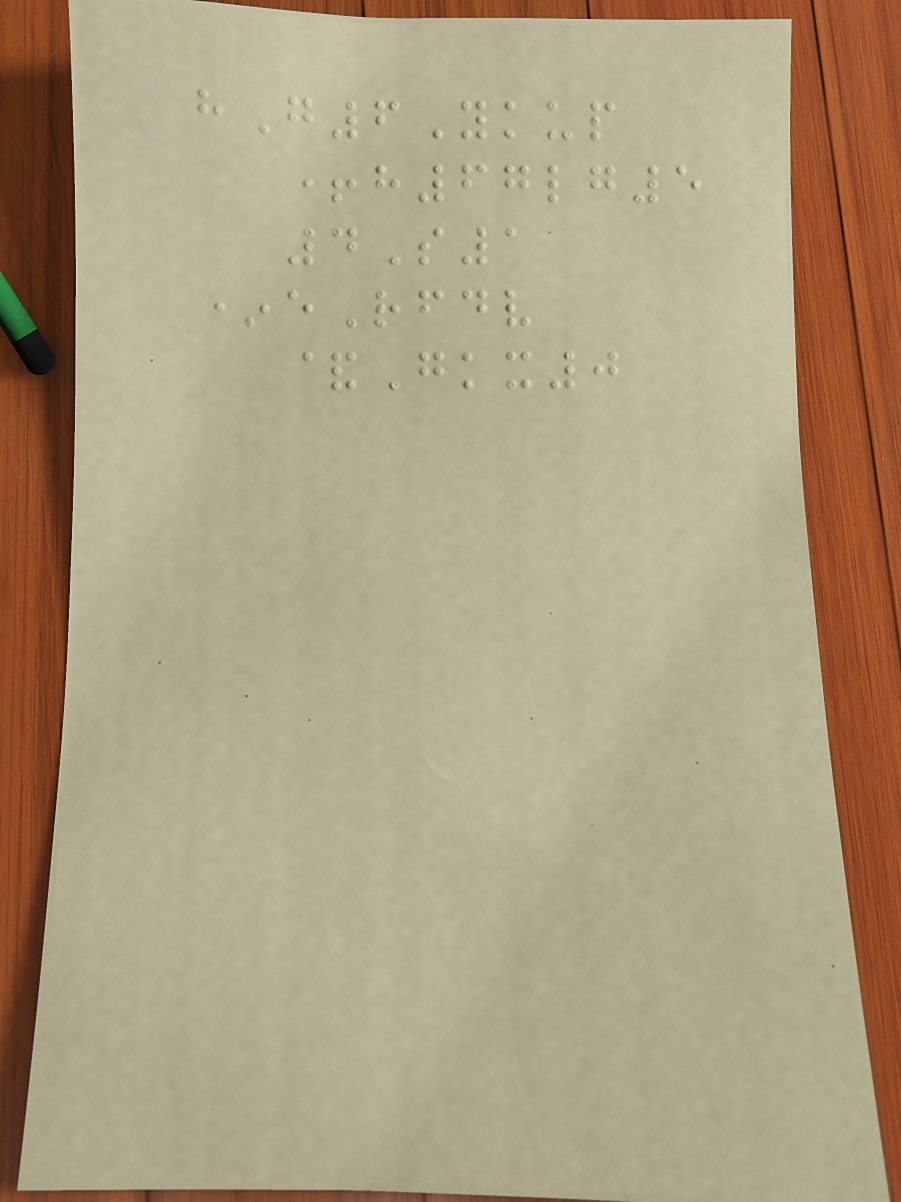hG6Ykup
+h67lg5
4S1
*eRfdv
&Gkx0
